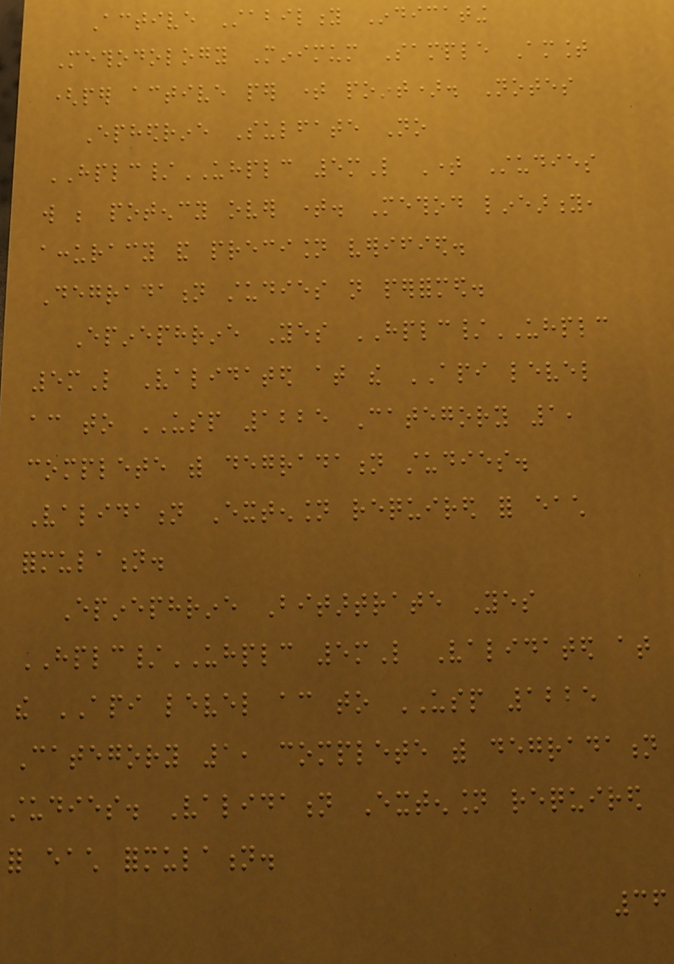Active Stability Indicating
Methodology Minimum Sample Amount
(per active per time point). Notes
Ephedrine Sulfate No
HPLC/UHPLC 5mL Time Studies
will be potency over time. Method linearity,
accuracy and precision verified.
Degradation studies not performed.
Epinephrine Yes HPLC/UHPLC
5mL Validated at the API level
according to USP 1225 Category 1,
complete with degradation studies.
Validation Extension required for each
formulation.
Epinephrine Bitartrate Yes
HPLC/UHPLC 5mL Validated at
the API level according to USP 1225
Category 1, complete with degradation
studies. Validation Extension required
for each formulation.
36
